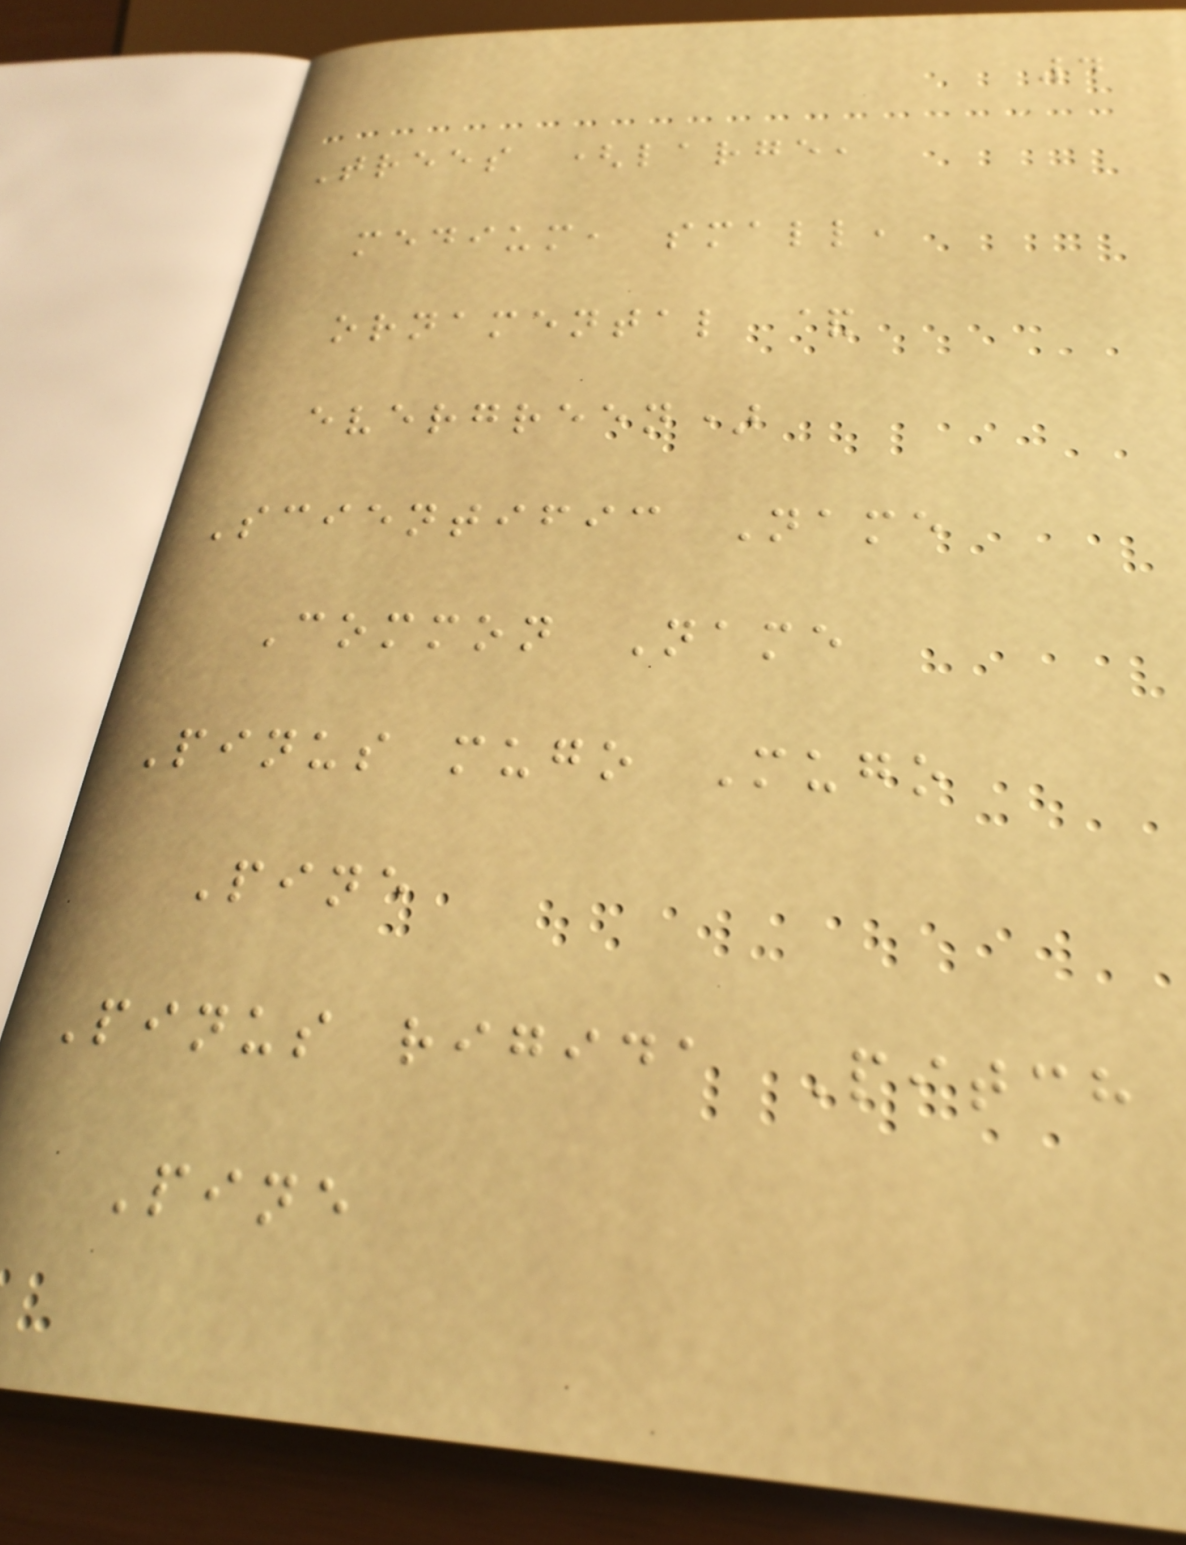4
Trees (large,
medium, small,
ornamental &
evergreen)
Scientific Name
Common Name
Pinus mugo Mugo
Pine
Pinus rigida Pitch
Pine
